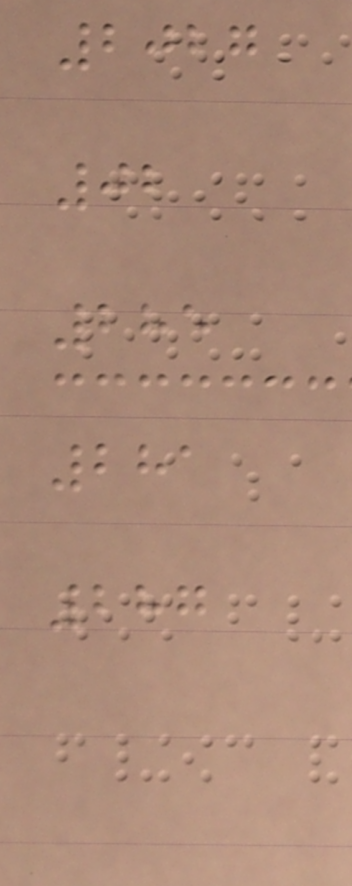2027
02
285
281
287
